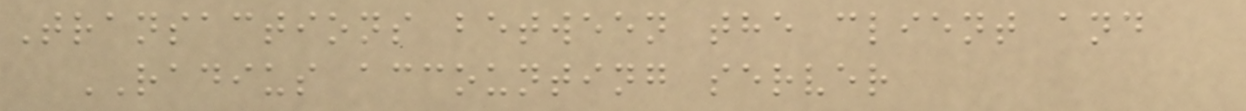Transactions between the client and
RADIUS accounting server
